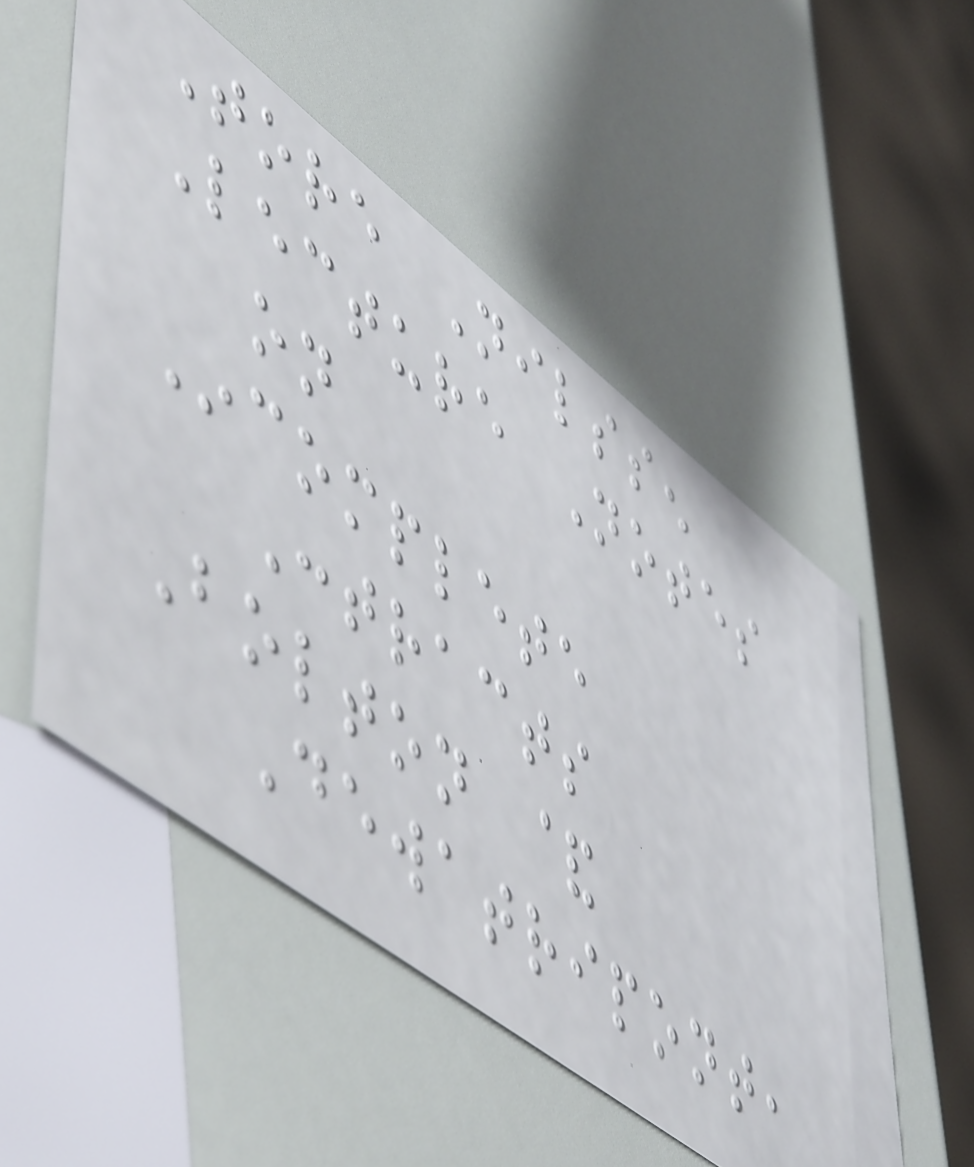Tore Nilssen
Lecture Notes
on
Incomplete
Contracts
Bolton &
Dewatripont,
